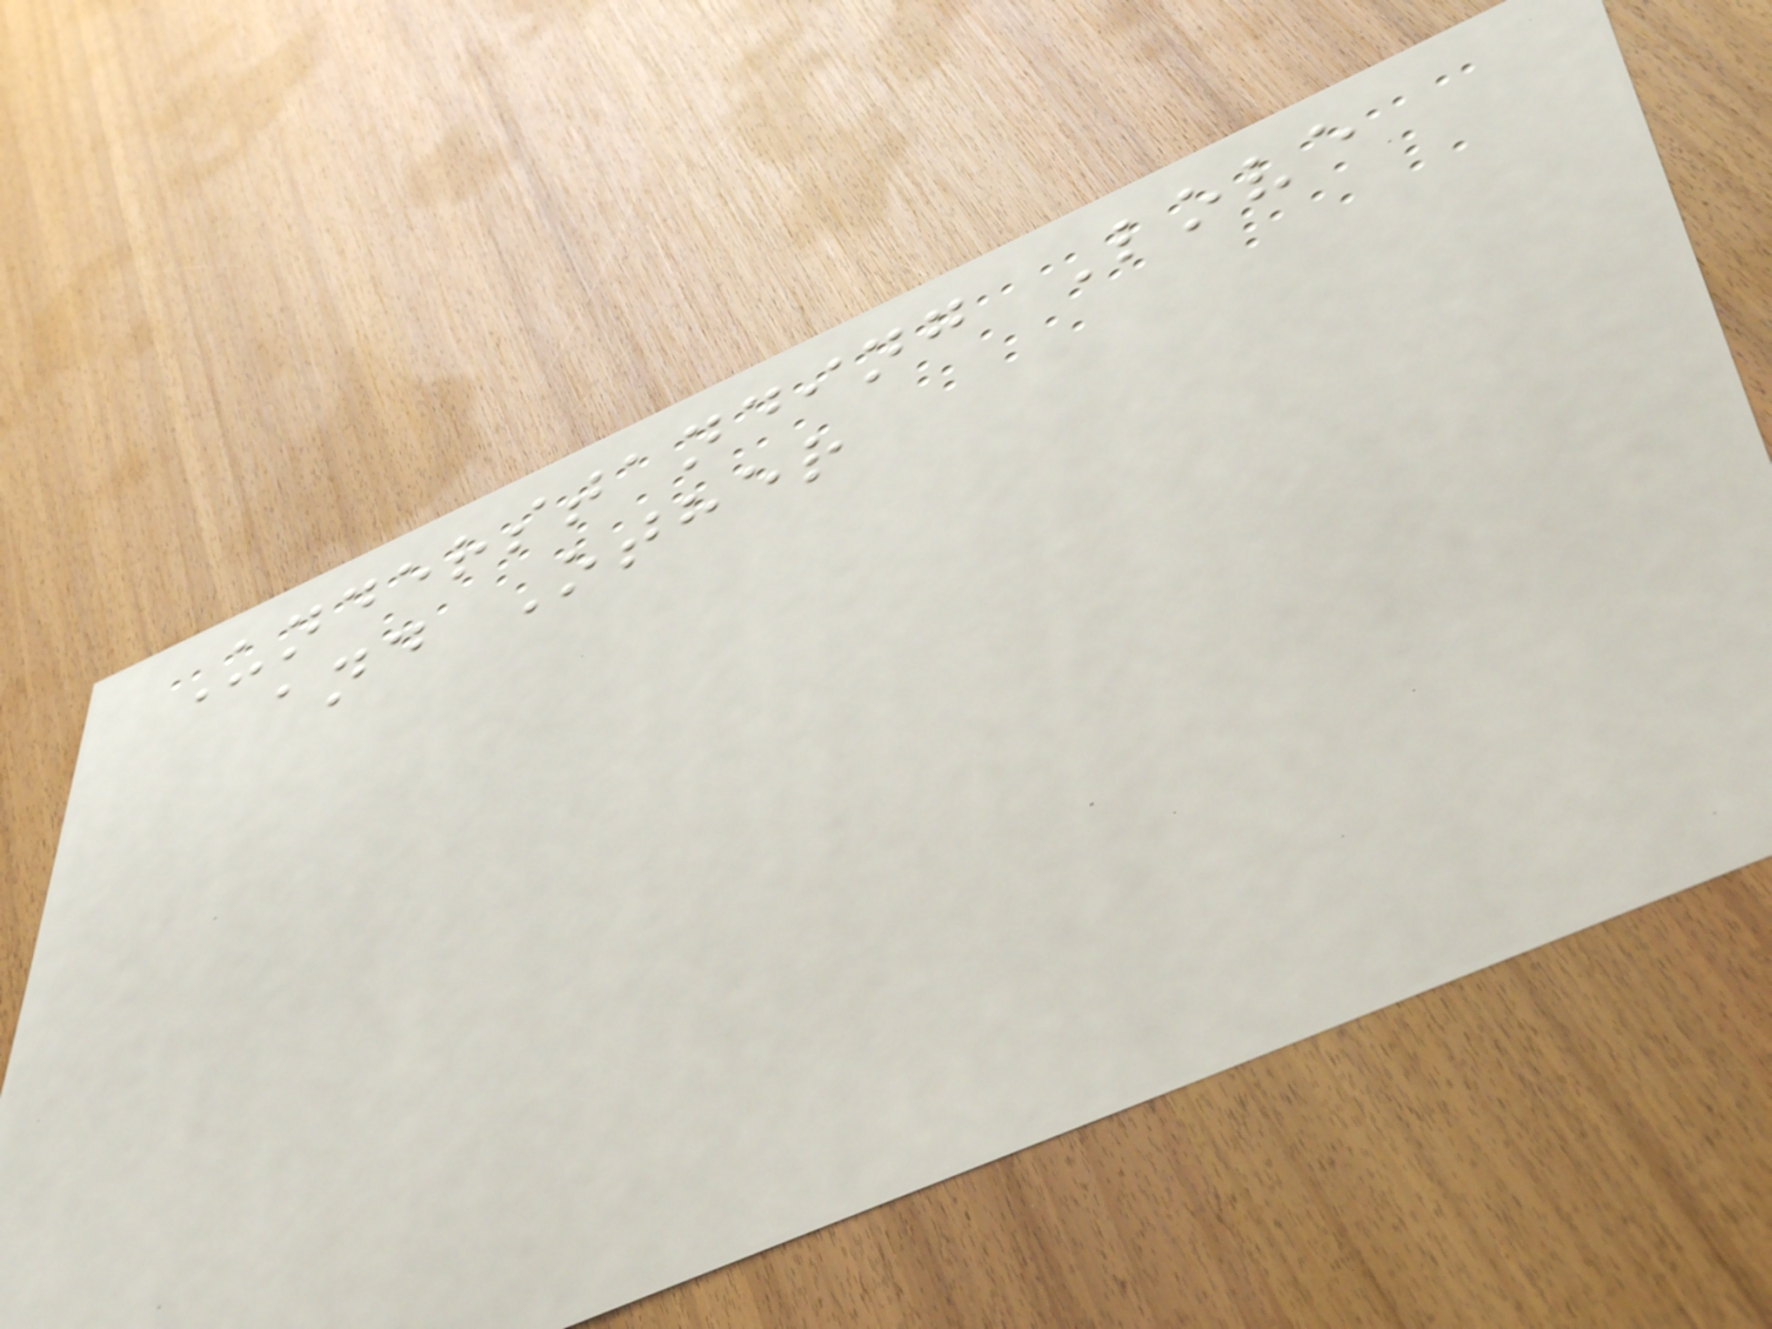Understanding Love
and Other
